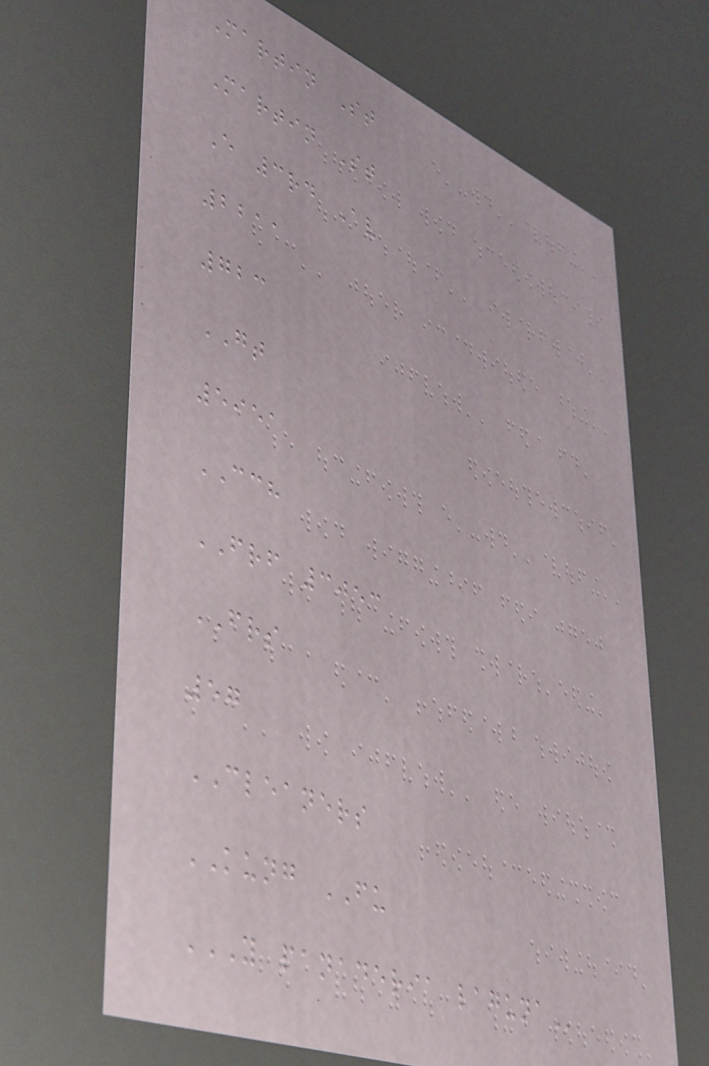Martin St
Martin St
E 3rd Av
2211
723
GT
5951
CCH
FRF 3053
FRS
57
CLEANERS
KUNG FU
Y PANADERIA LAGUNA
